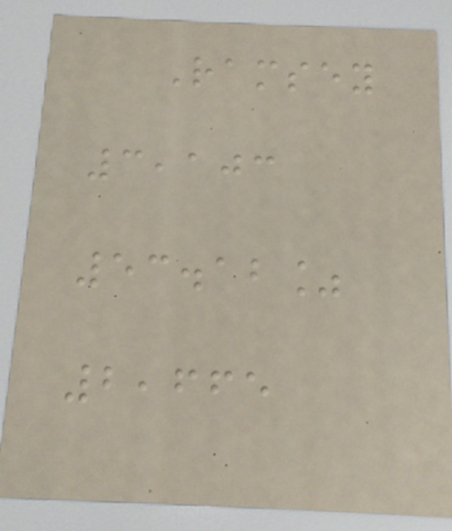Ramsey
3,103
53.12%
2,665
